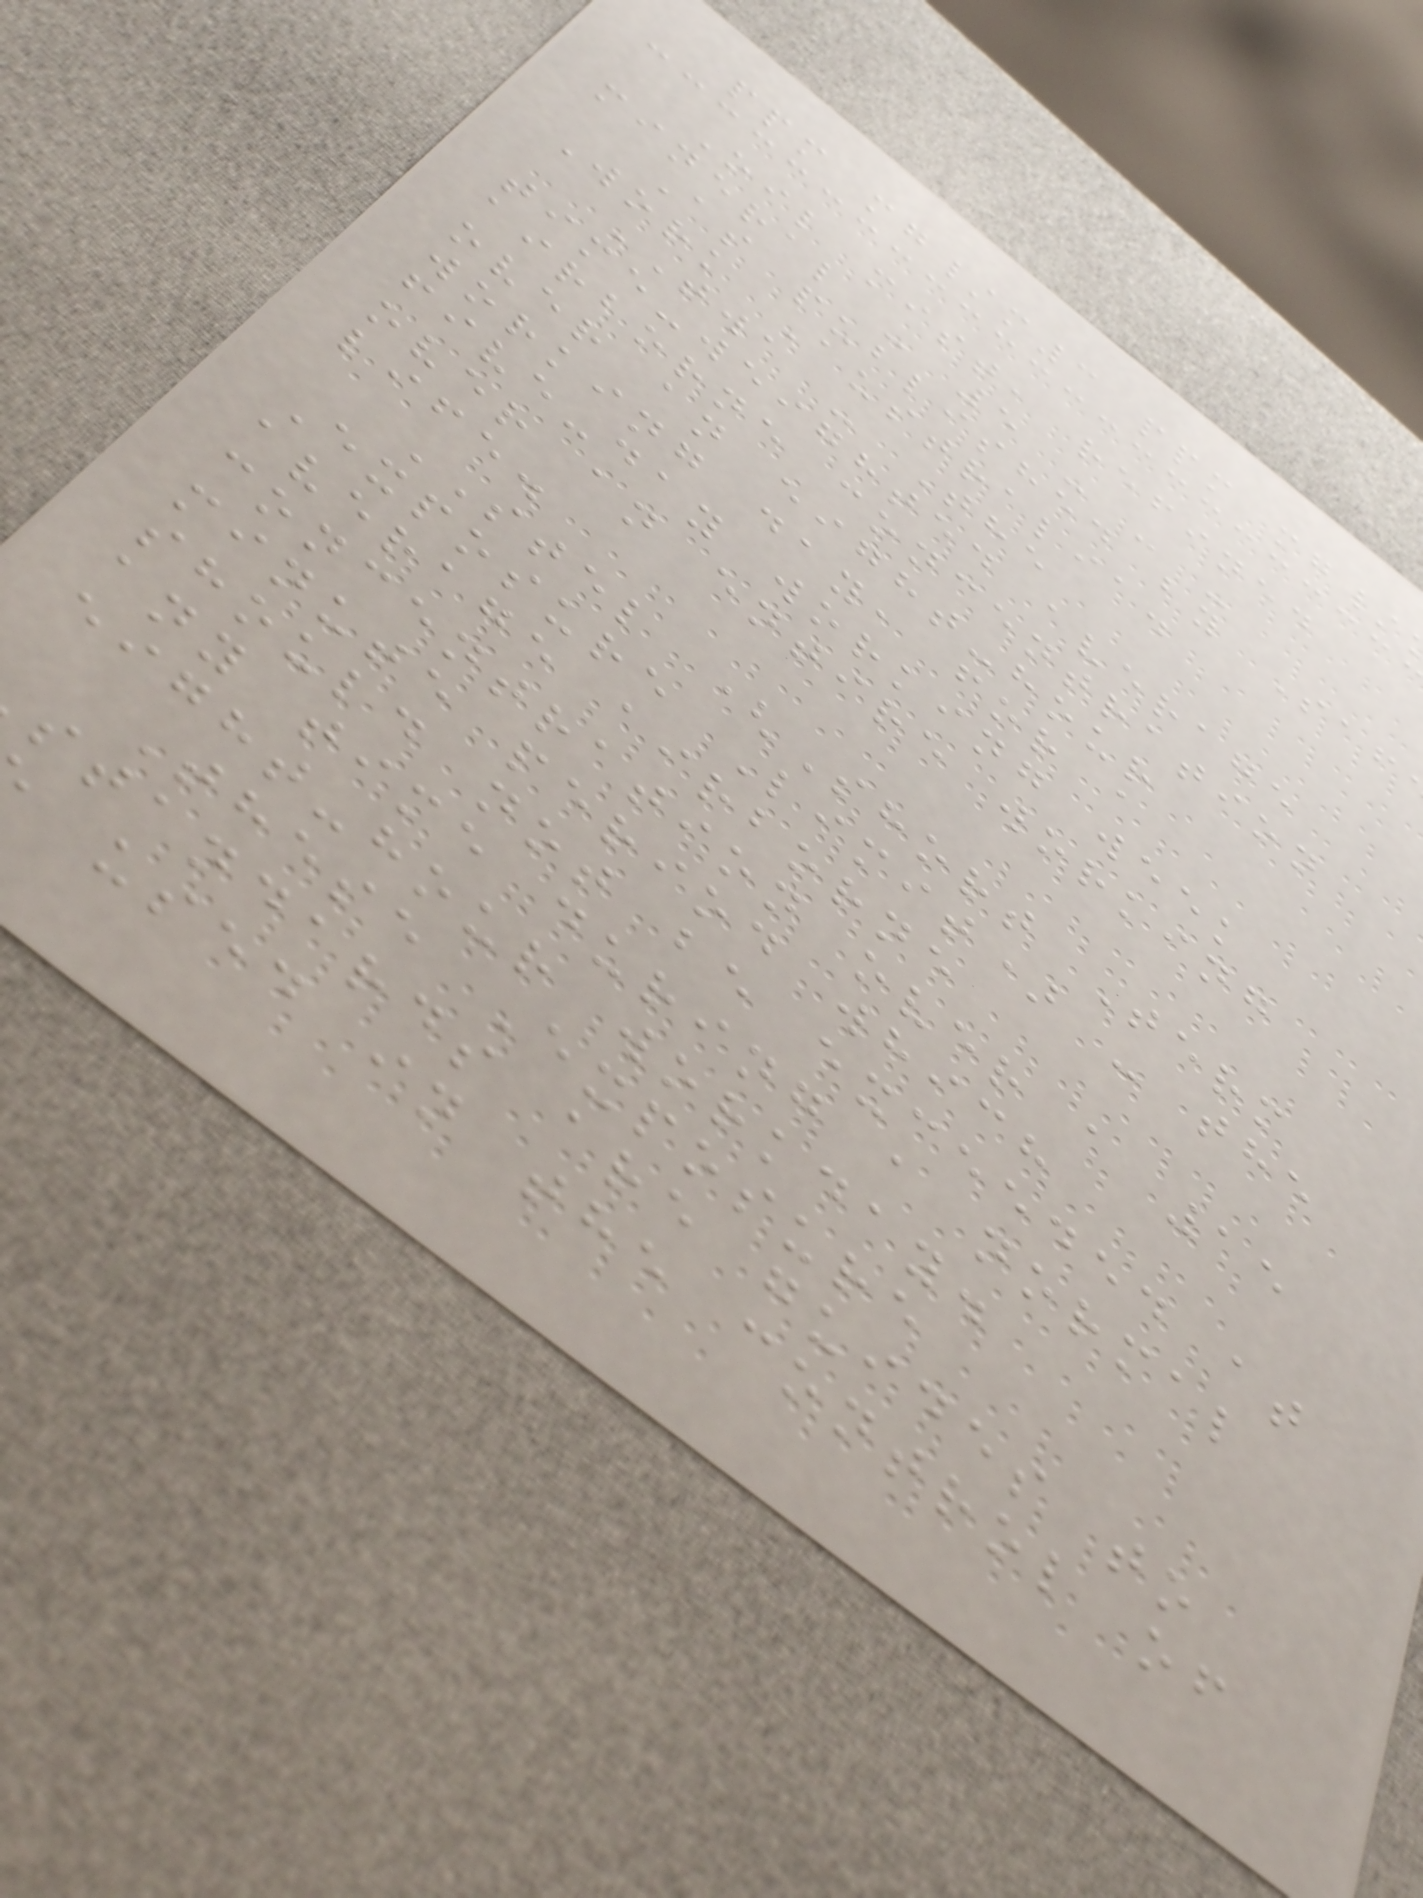ppm mg/m3 ppm mg/
Oil mist, refined
mineral - 5 - - -
As published by Saf
Work Australia.
TWA - The
time-weighted average
airborne concentration
over an eight-hour
working day, for a
five-day working week
over an entire working
life.
STEL (Short Term
Exposure Limit) - the
average airborne
concentration over a 15
minute period which
should not be exceeded at
any time during a normal
eight-hour workday.
These Exposure
standards are guides to
used in the control of
